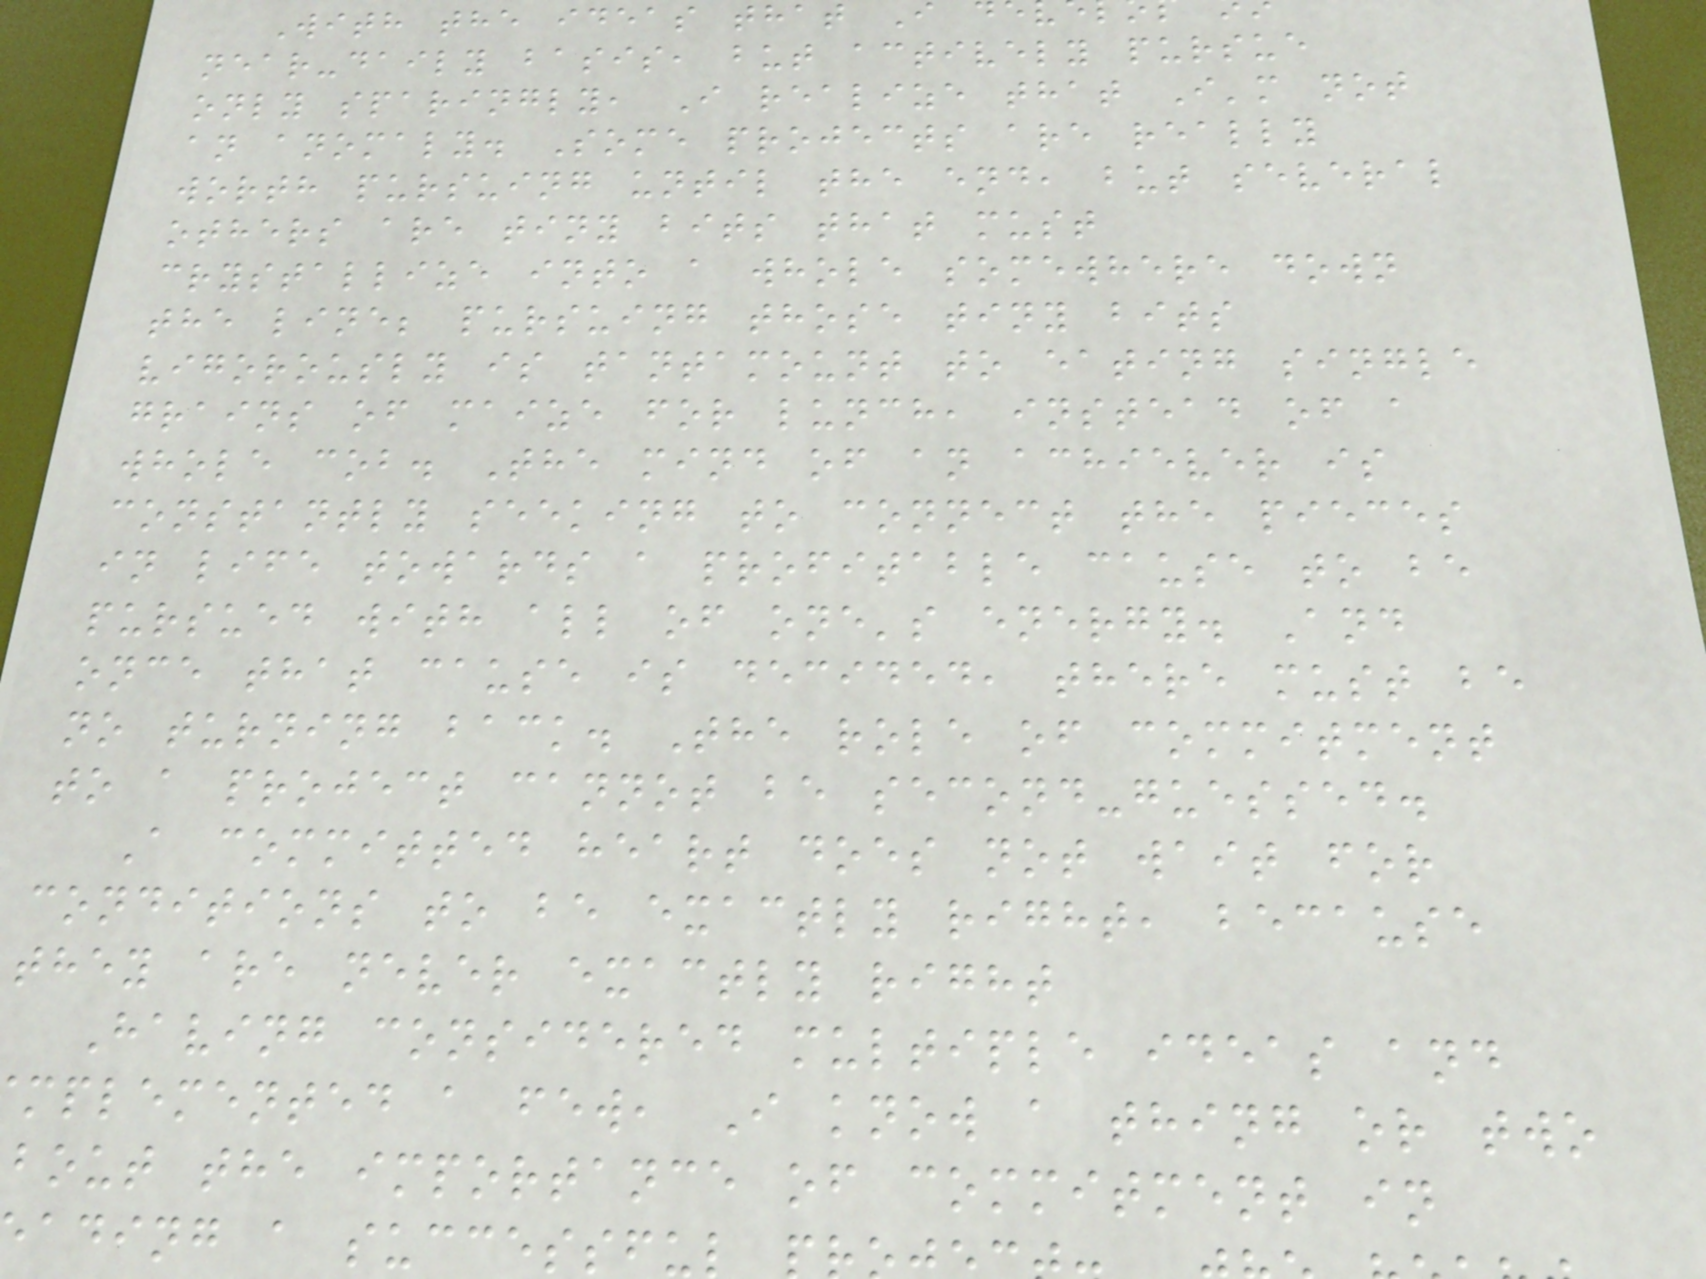With the ideas that I
near-daily basis, but actively pursue
only sparingly, I realize that I'm not
an anomaly. Some projects are really
worth pursuing until the end, but several
others are tiny bits that must
crystallize into a whole somewhere down
the line; pursuing those tiny bits
vigorously is tantamount to eating single
grains of maize for lunch, instead of a
whole cob. The mind of an achiever is
constantly seeking to connect the pieces
in life towards a profitable cause to be
pursued with all of one's energy. And
once that cause is decided, there must be
no turning back. The role of commitment
to a project cannot be second-guessed.
A committed heart does not wait for
conditions to be exactly right, because
they are never exactly right
Having considered multiple ideas and
mplemented a few, I know a thing or two
bout the importance of commitment in
ading a successful
